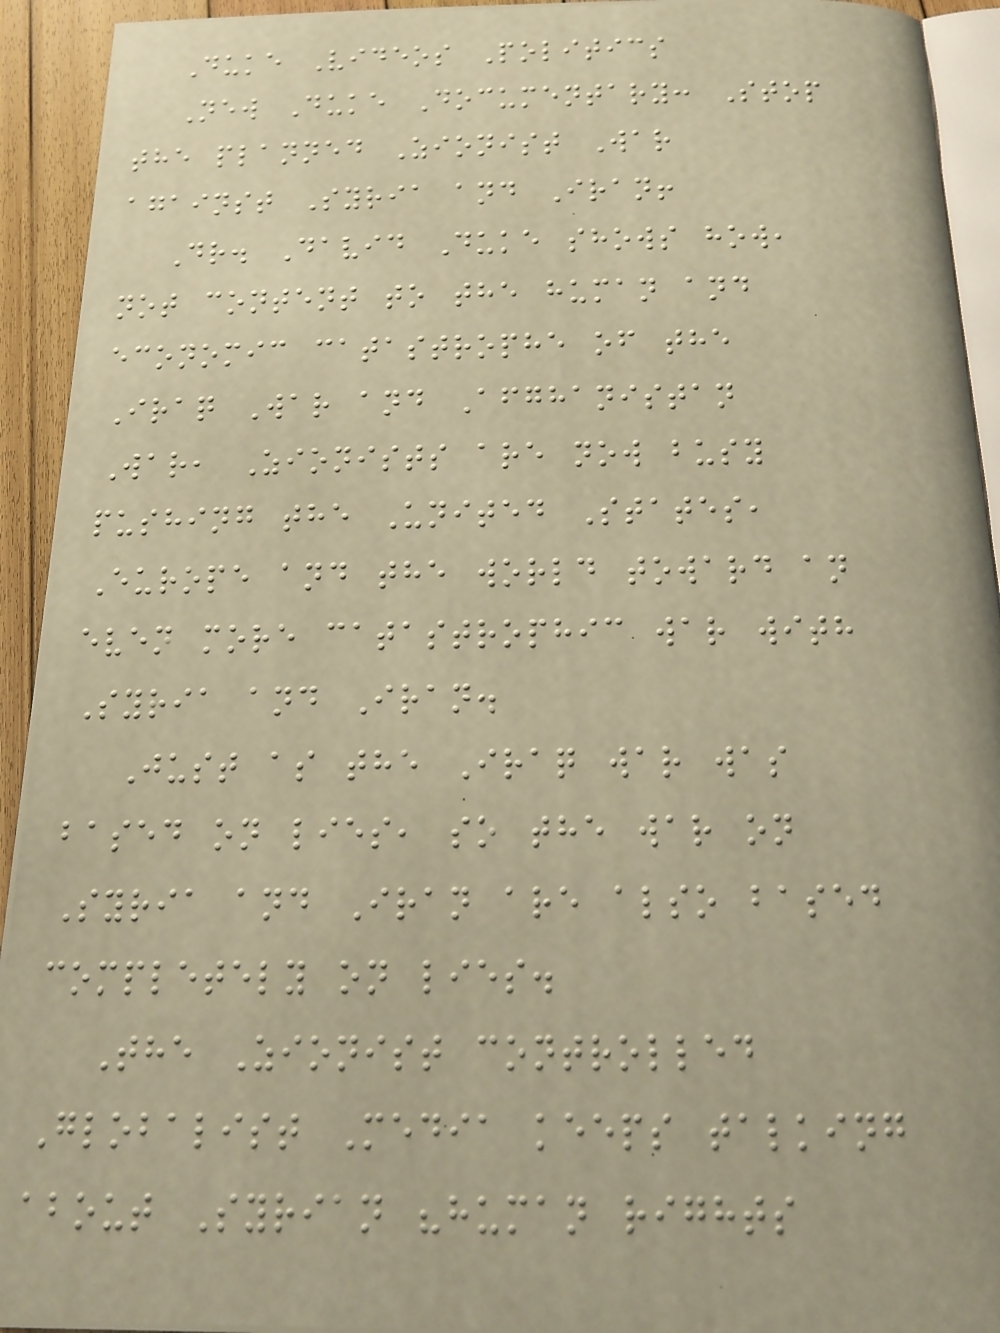Duke Videos Politics
New Duke Documentary: Stop
the planned Zionist War
against Syria and Iran!
Dr. David Duke shows how,
not content to the human and
economic catastrophe of the
Iraq War and Afghanistan
War, Zionists are now busy
pushing the United States,
Europe and the world toward an
even more catastrophic war with
Syria and Iran.
Just as the Iraq war was
based on lies, so the war on
Syria and Iran are also based
completely on lies.
The Zionist controlled
Globalist Media keeps talking
about Syrian "human rights
